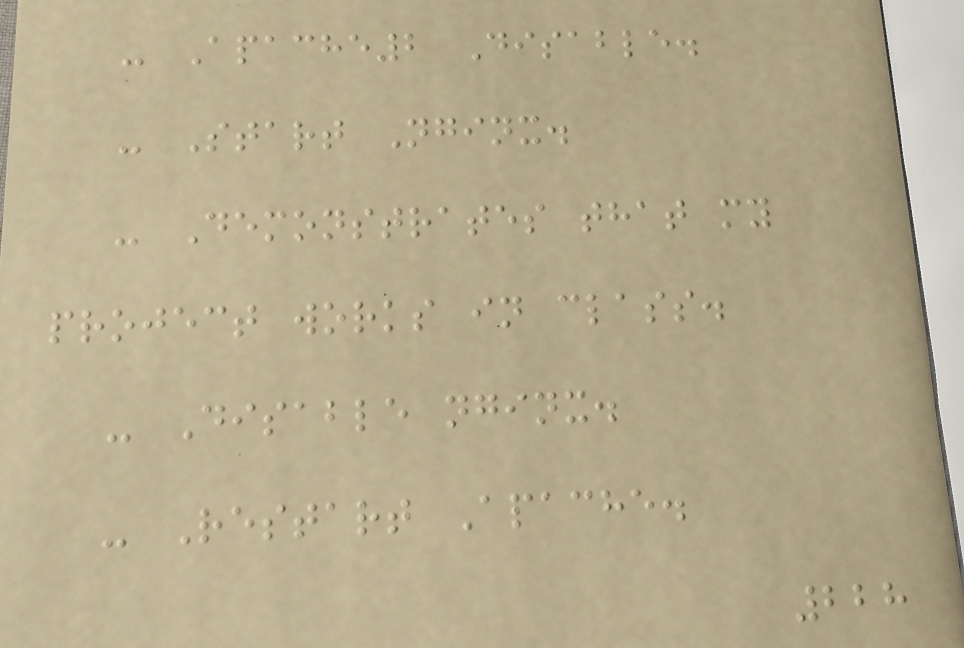- Apache2 Disable.
- Start Nginx.
- Demonstrates that my
project works in class.
- Disable nginx.
- Restart Apache.
228
